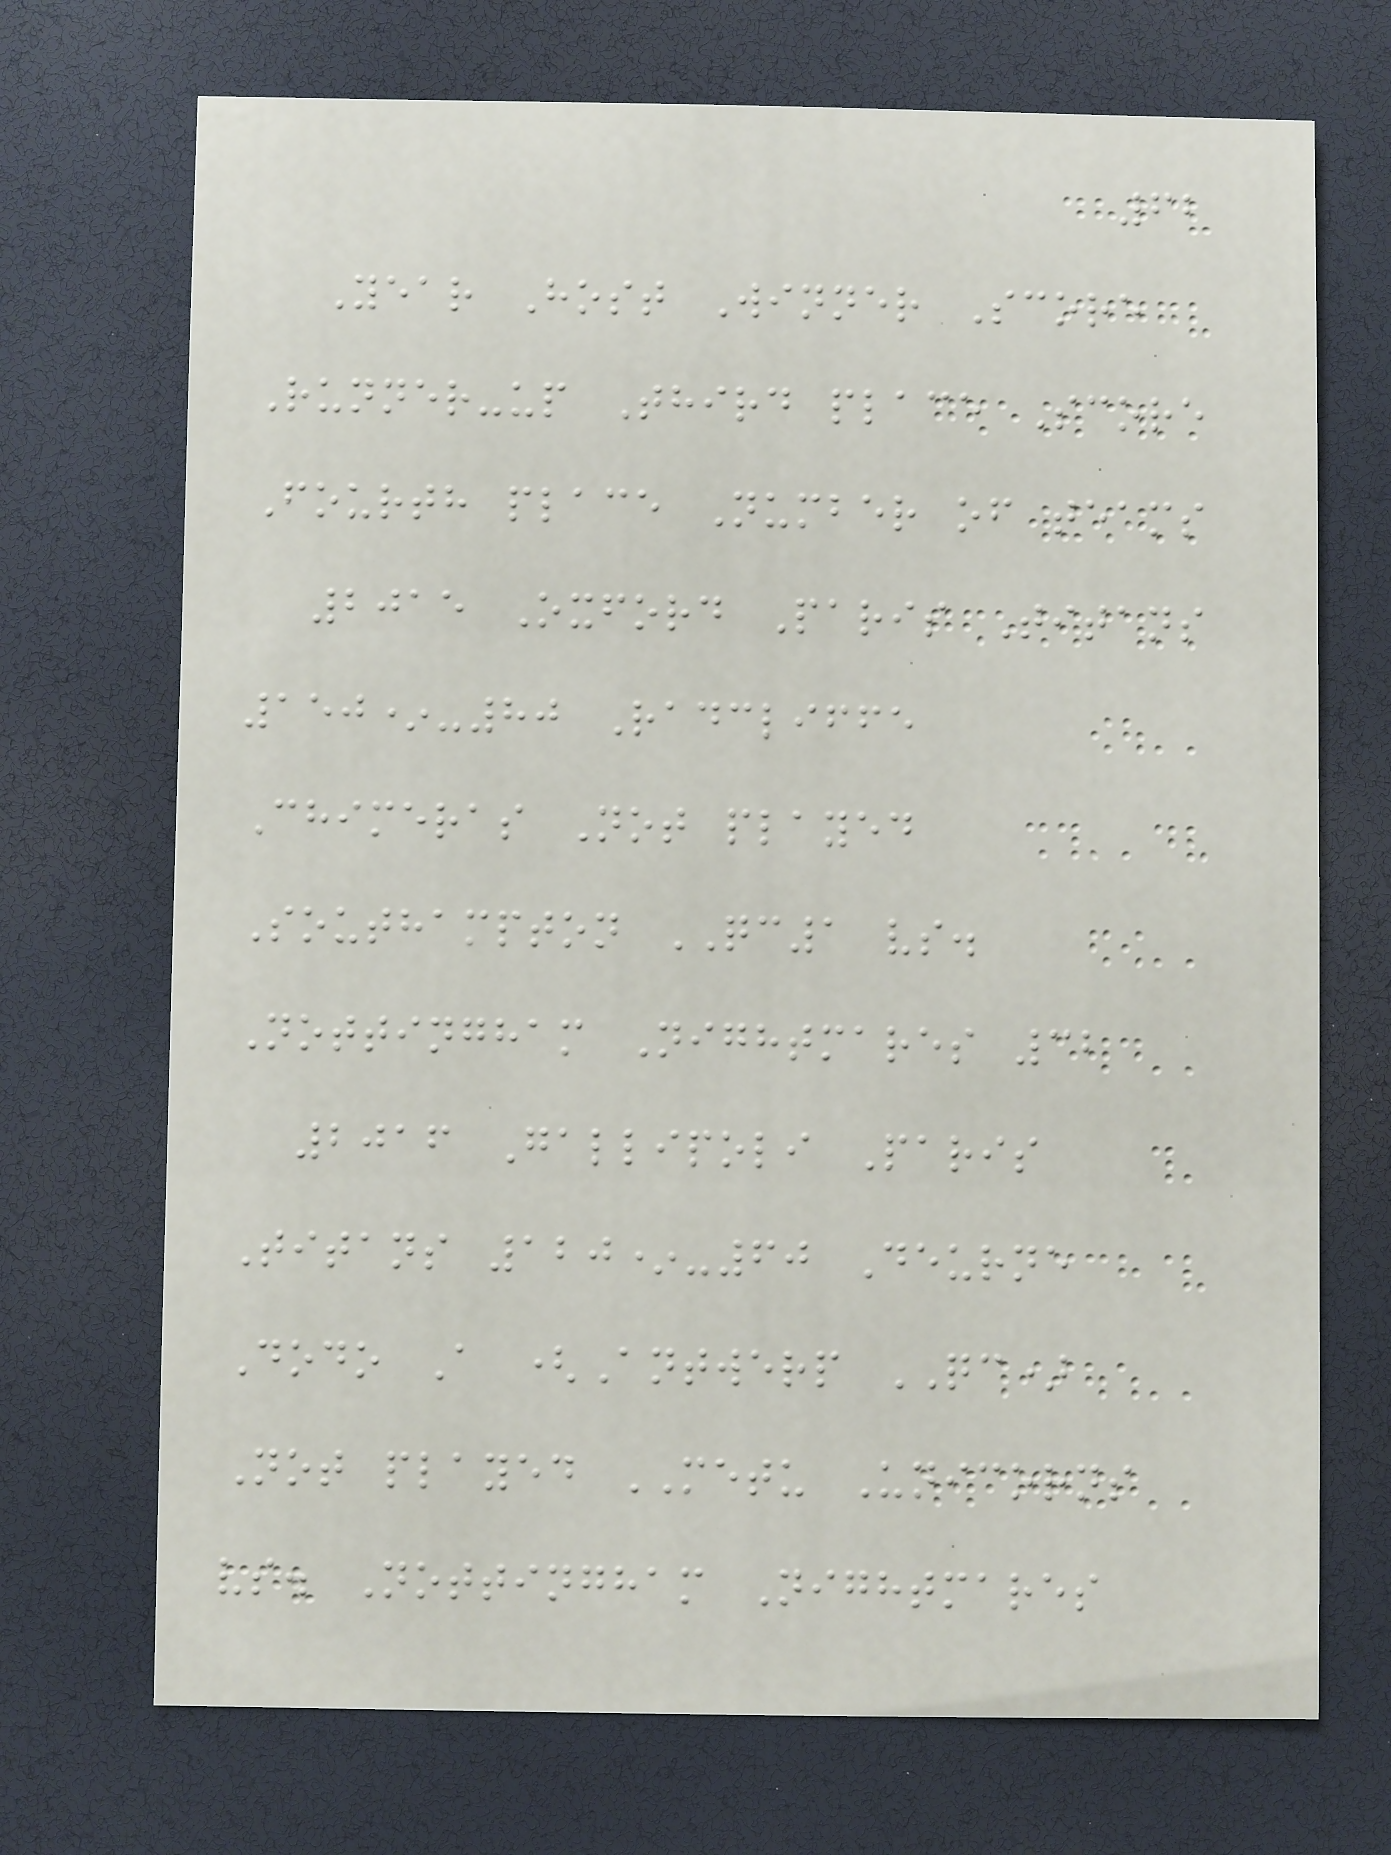62
Year Host Winner Score
Runner-up Third place Score
Fourth place Number of teams
2015 Oxford Paris Titans
150*-80 Radcliffe
Chimeras Not played
Southampton QC1 vs.
Nottingham Nightmares 32
2016 Gallipoli Paris
Titans 120*-60 Deurne
Dodo A (Antwerp QC)
Not played METU Unicorns
vs. Nottingham Nightmares
